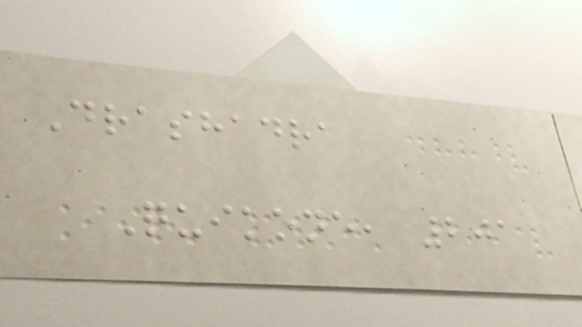Drashadra
Quikone, 201
